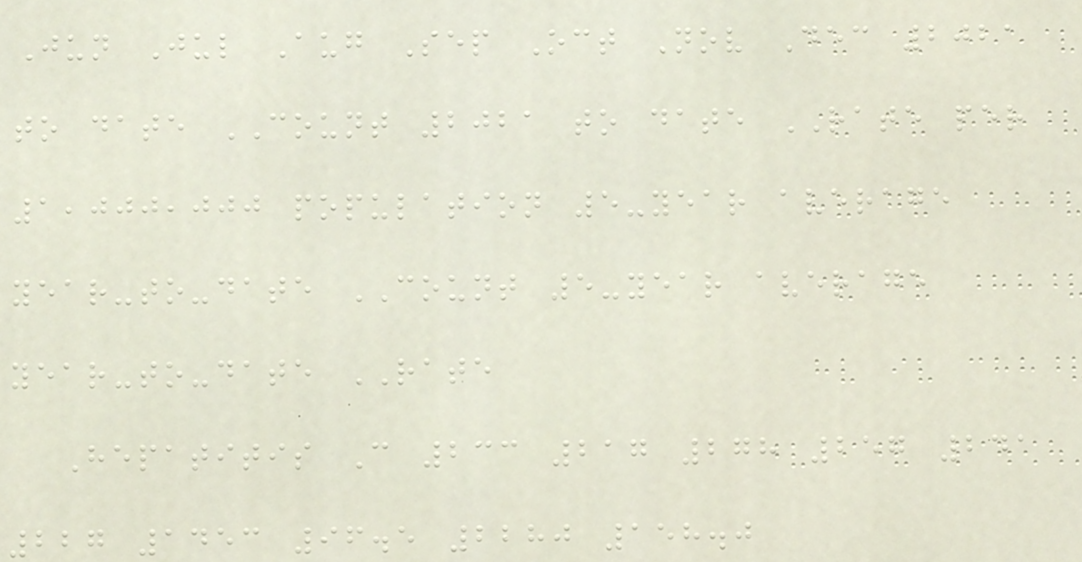Jun Jul Aug Sep Oct Nov Dec 2021
to date COUNT 2021 to date RATE per
1,000,000 population 5-year average
year-to-date COUNT 5-year average
year-to-date RATE
Hepatitis C 233 217 278 257 241
227 1453 96.5 2280 158.0
